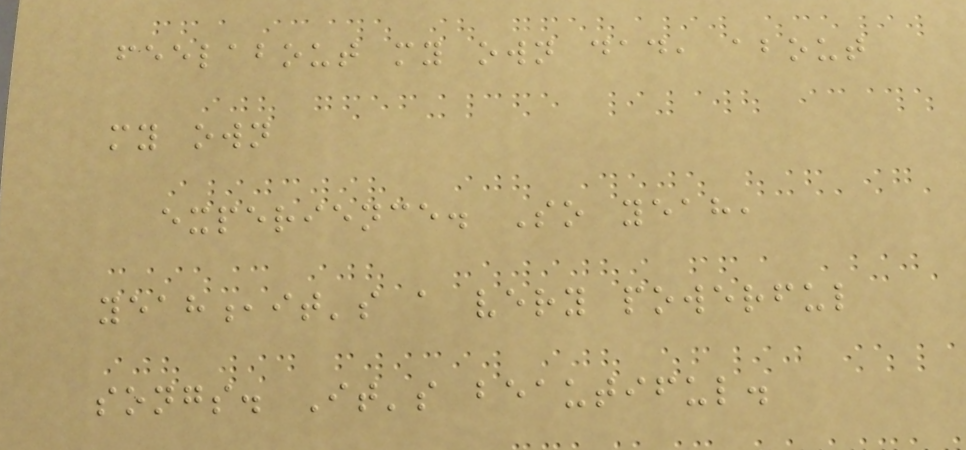feelabout my own dad, about
my own
experience. So yeah,
yeah,it's a very powerful
songs. It's beautiful.
